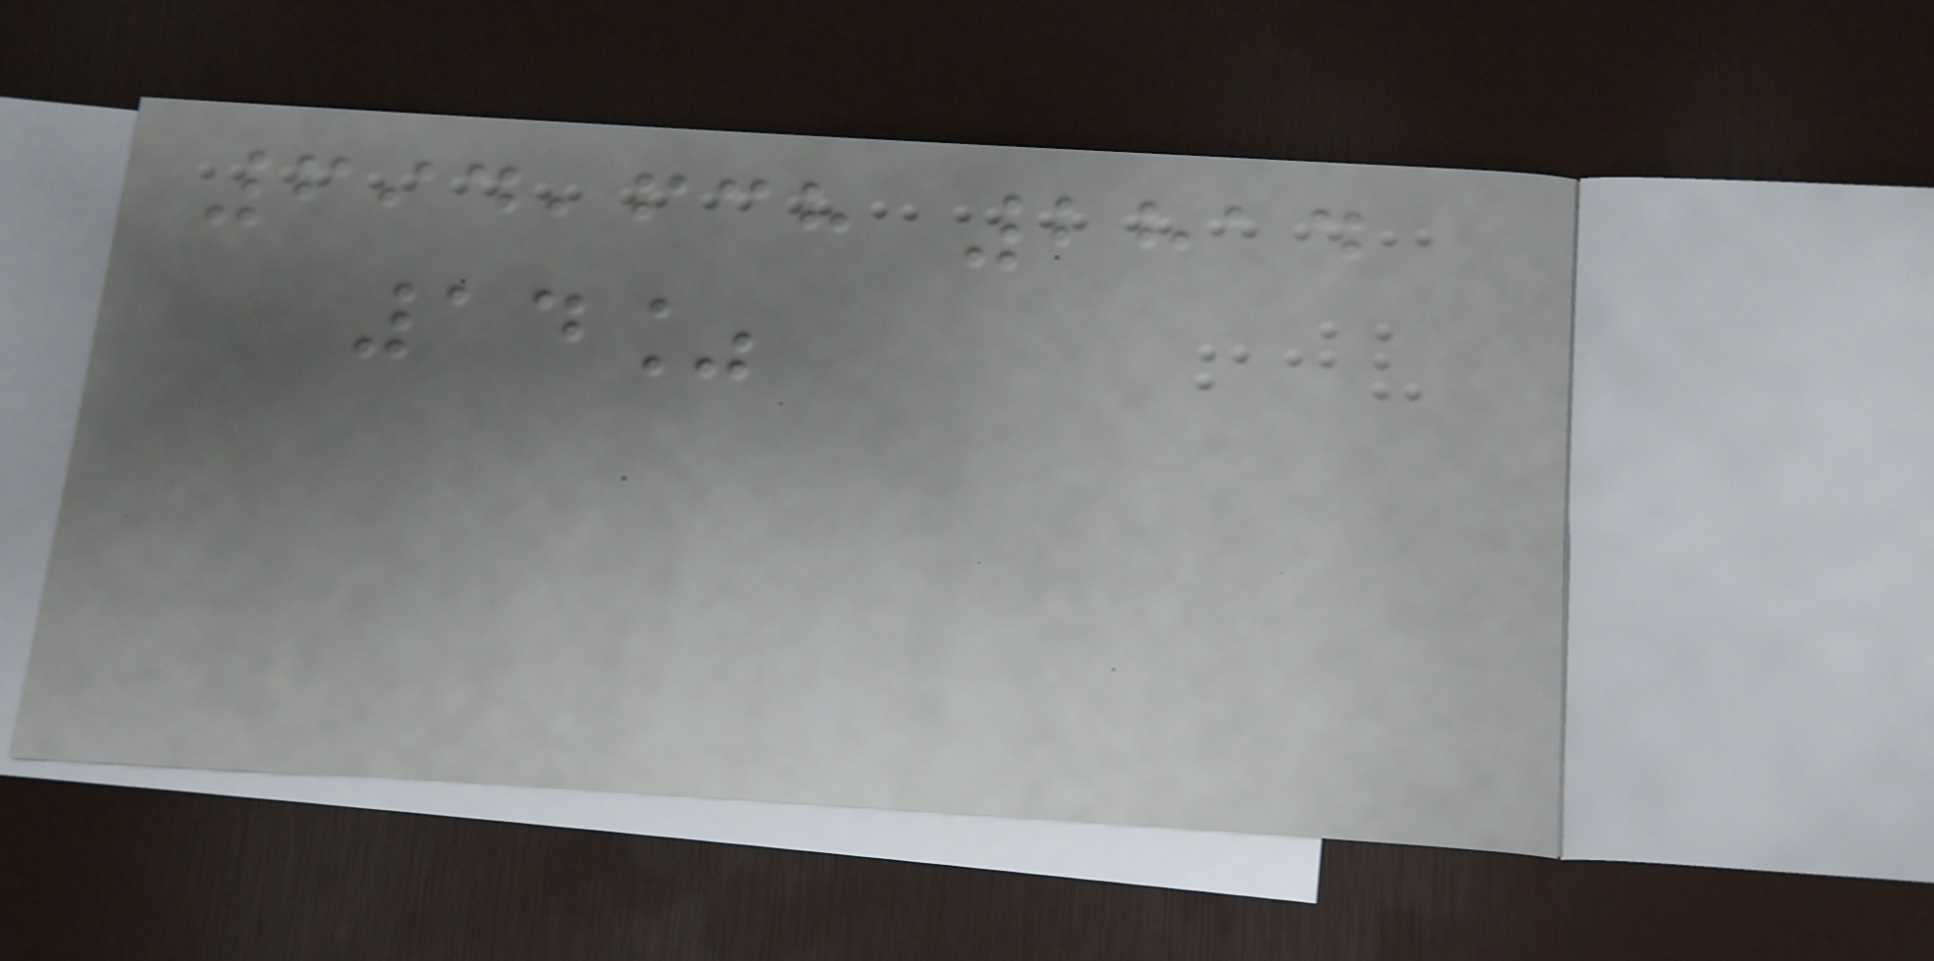694,638 2814
14%
